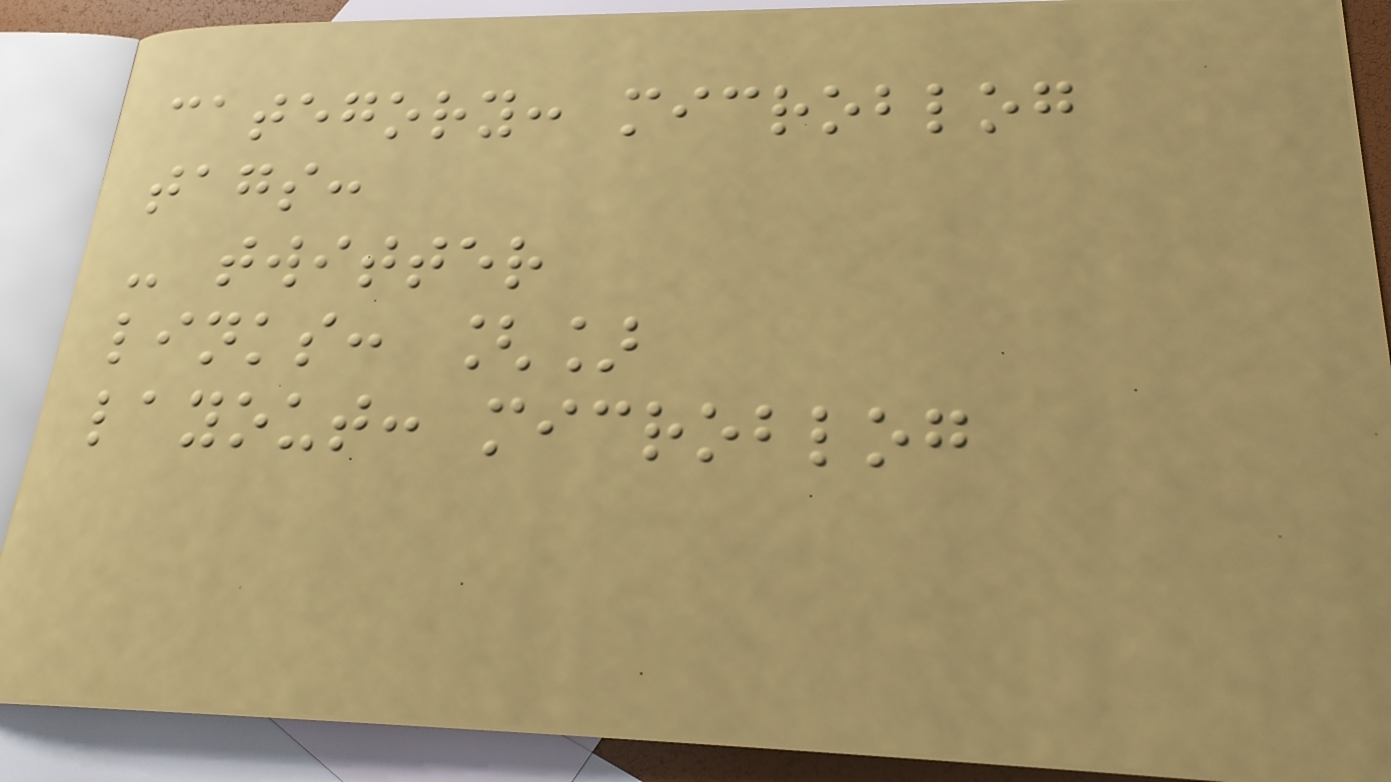category: microblog
tags:
- twitter
links: []
layout: microblog
